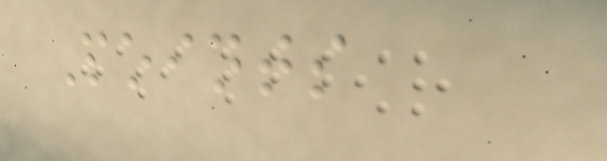Points
